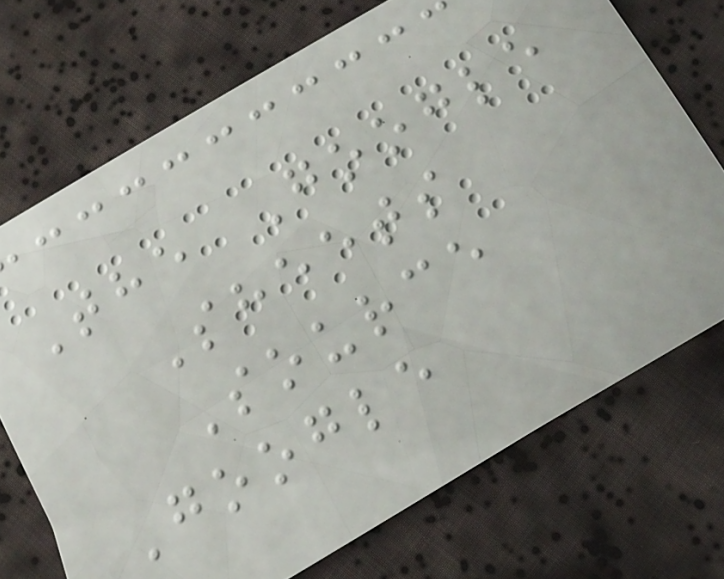The Google
Sheets
Source
Google
